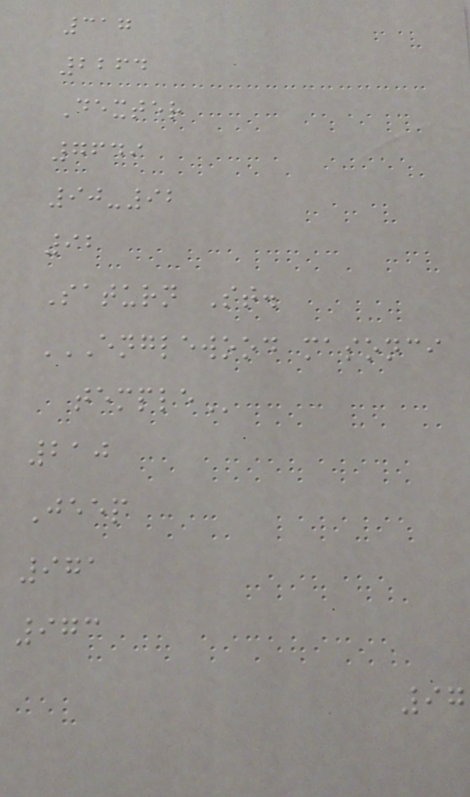317
2264
Dexter
7649
90-92
92
Saturn St.
ENGLEWOOD MASONCI
TEMPLE
210
Jeep
971
973
97
